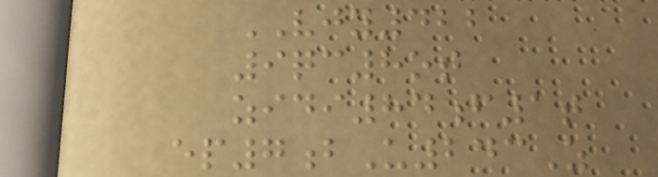VJY422
9qc8ot
zidi84f1t
ep7bU243Z
